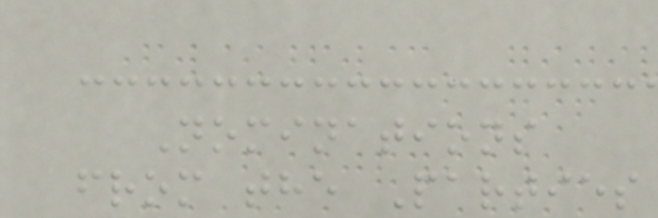Nominations
from the Parties
